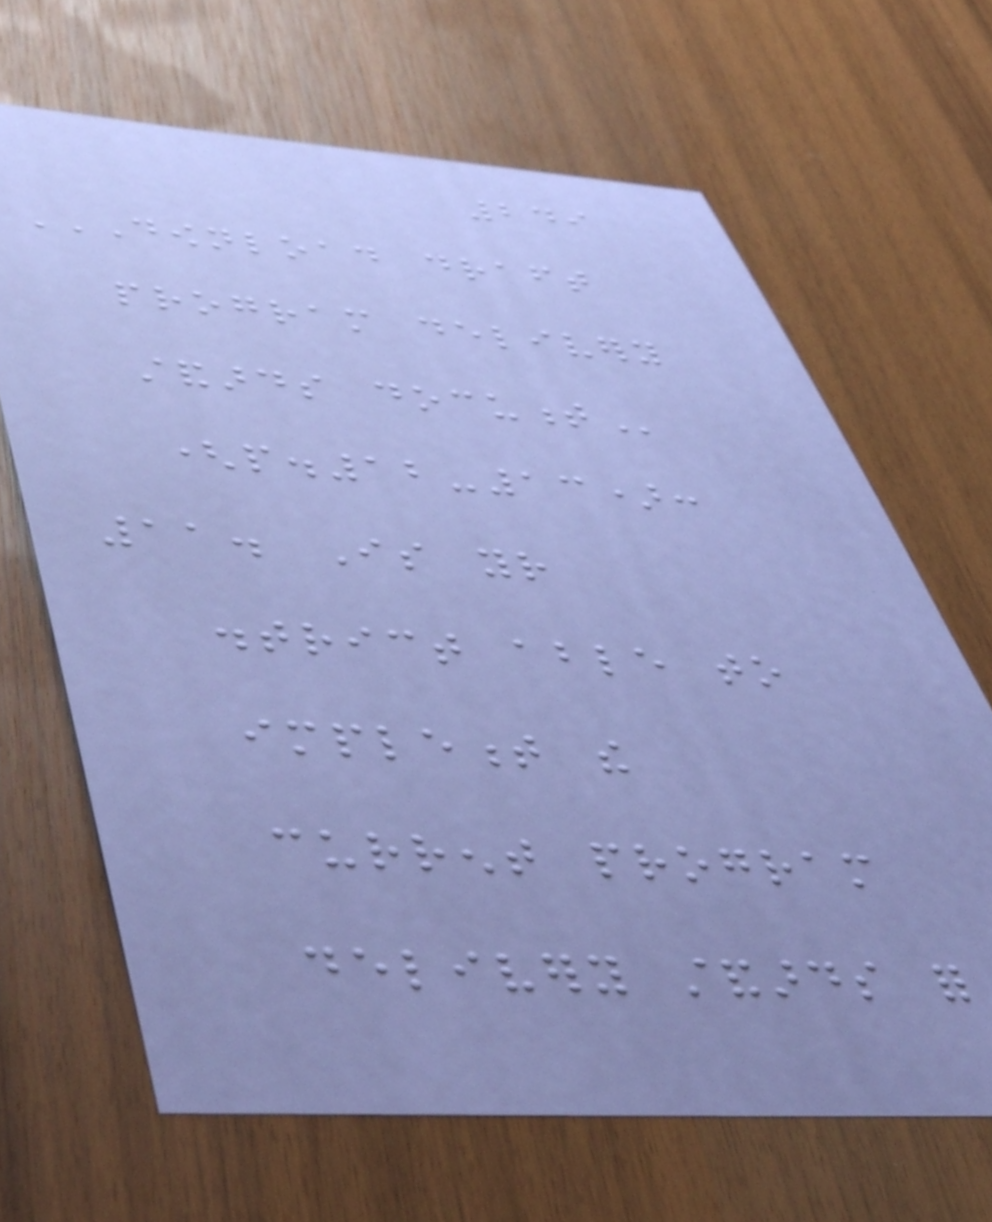249
DOWNLOAD DRAFT
PROGRAM DELIVERY
STANDARDS DOCUMENT
(p.12-13):
11. Is your
district able to
implement the
current program
delivery standards for
